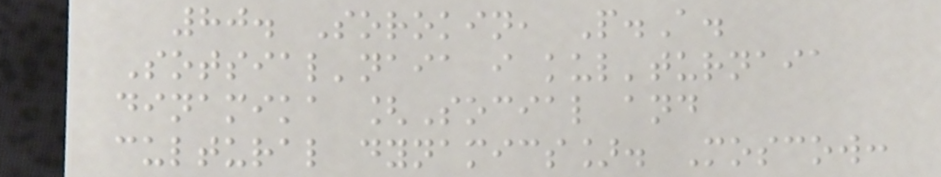80. Sorokin, P.A.
Sotsial'naia i kul'turnaia
dinamika [Social and
cultural dynamics]. Moscow:
